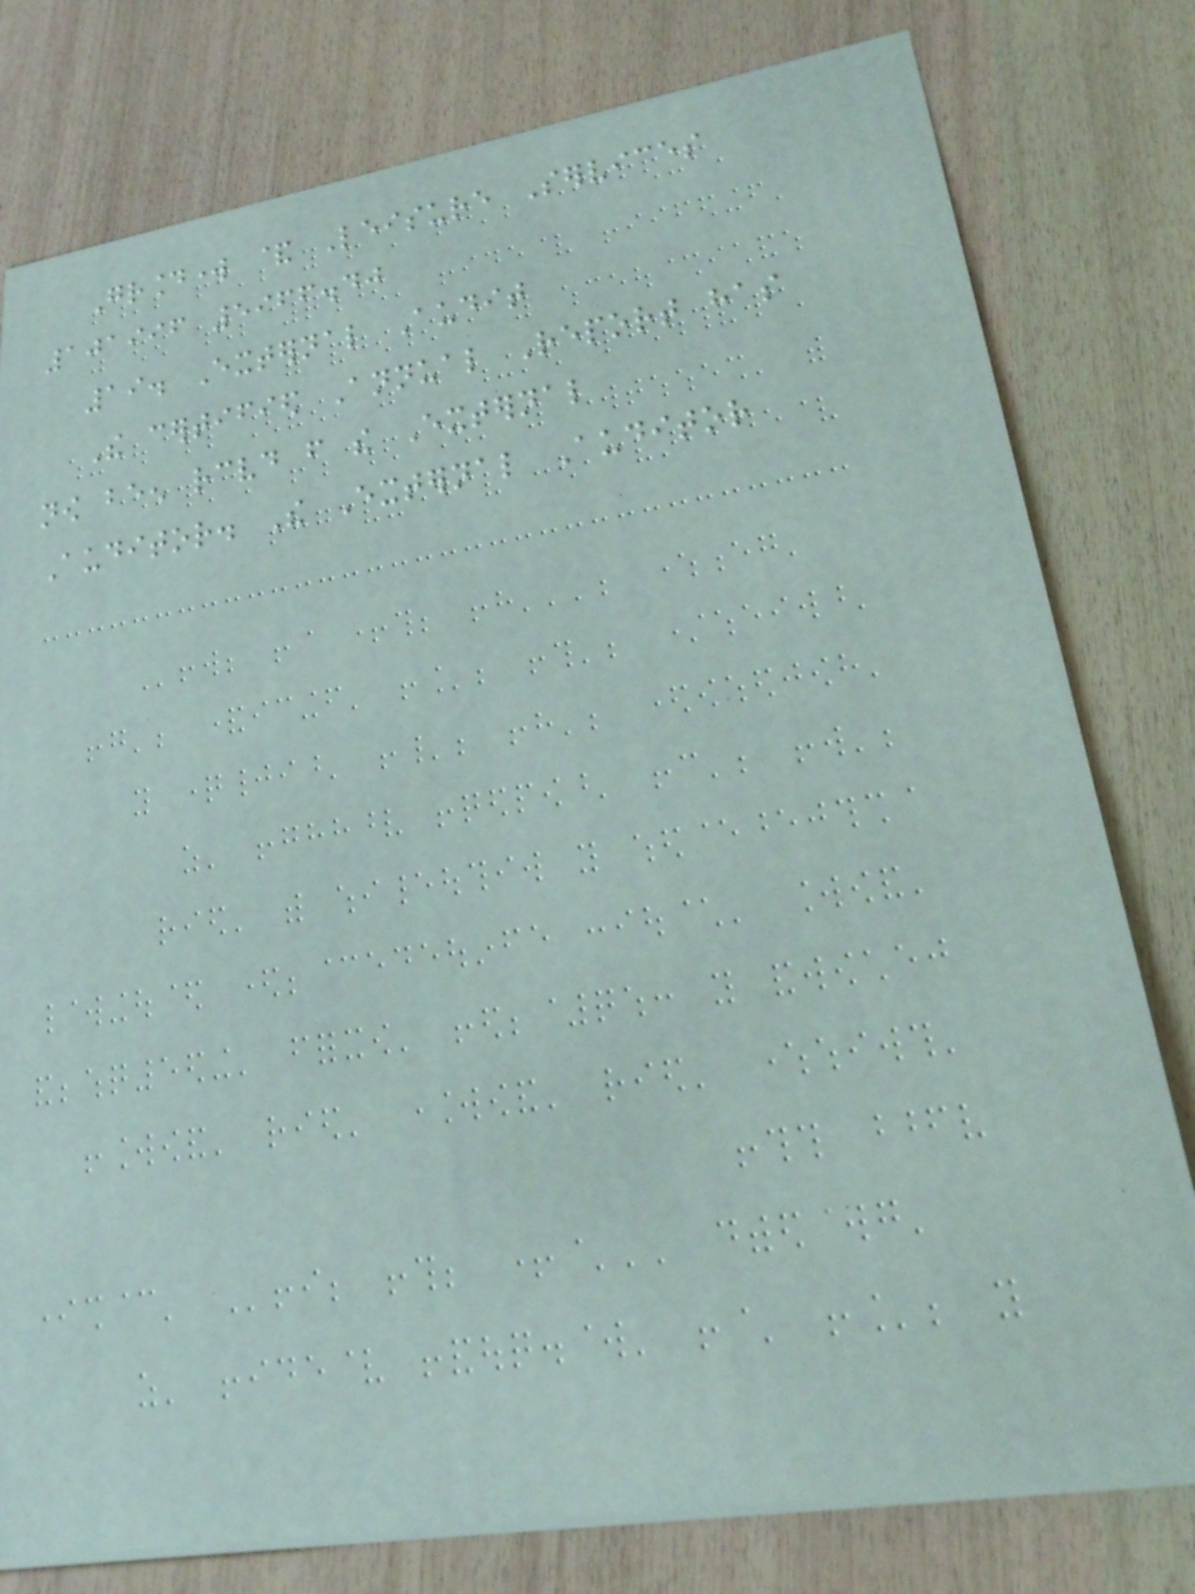Groundwork & Leisure Services
101996 5966.40
19. External Audit
The certified Annual Report has
now been received from the External
Auditor. The External Auditor
